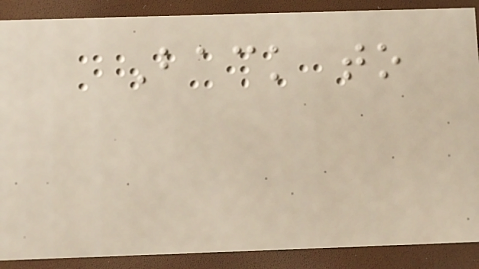Back to
